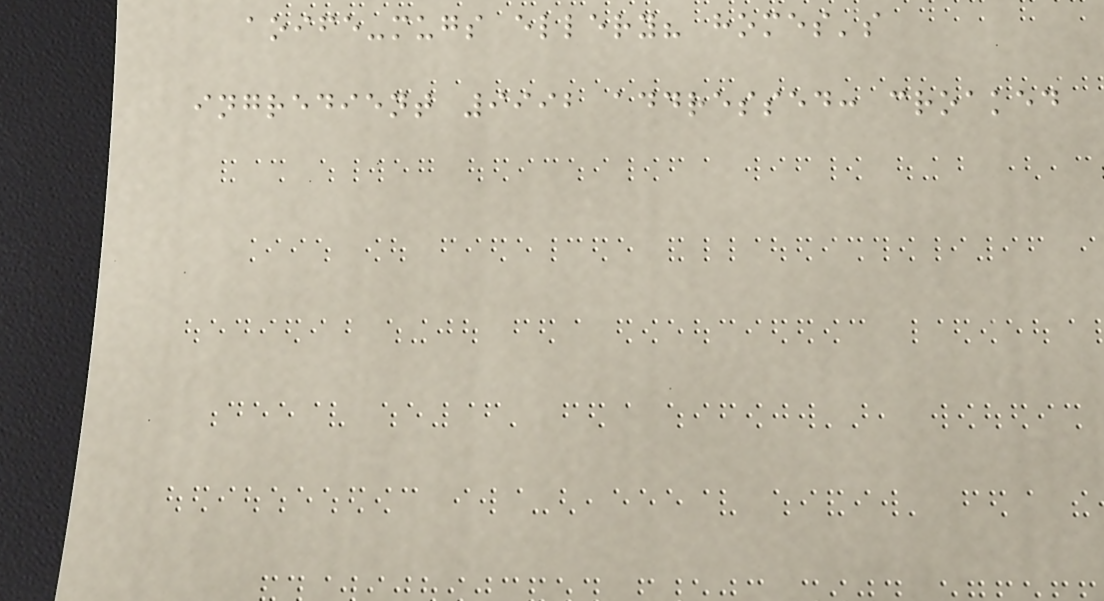aoife-mugs ellery? homes's
ingredient 9992 addressed: croaked
